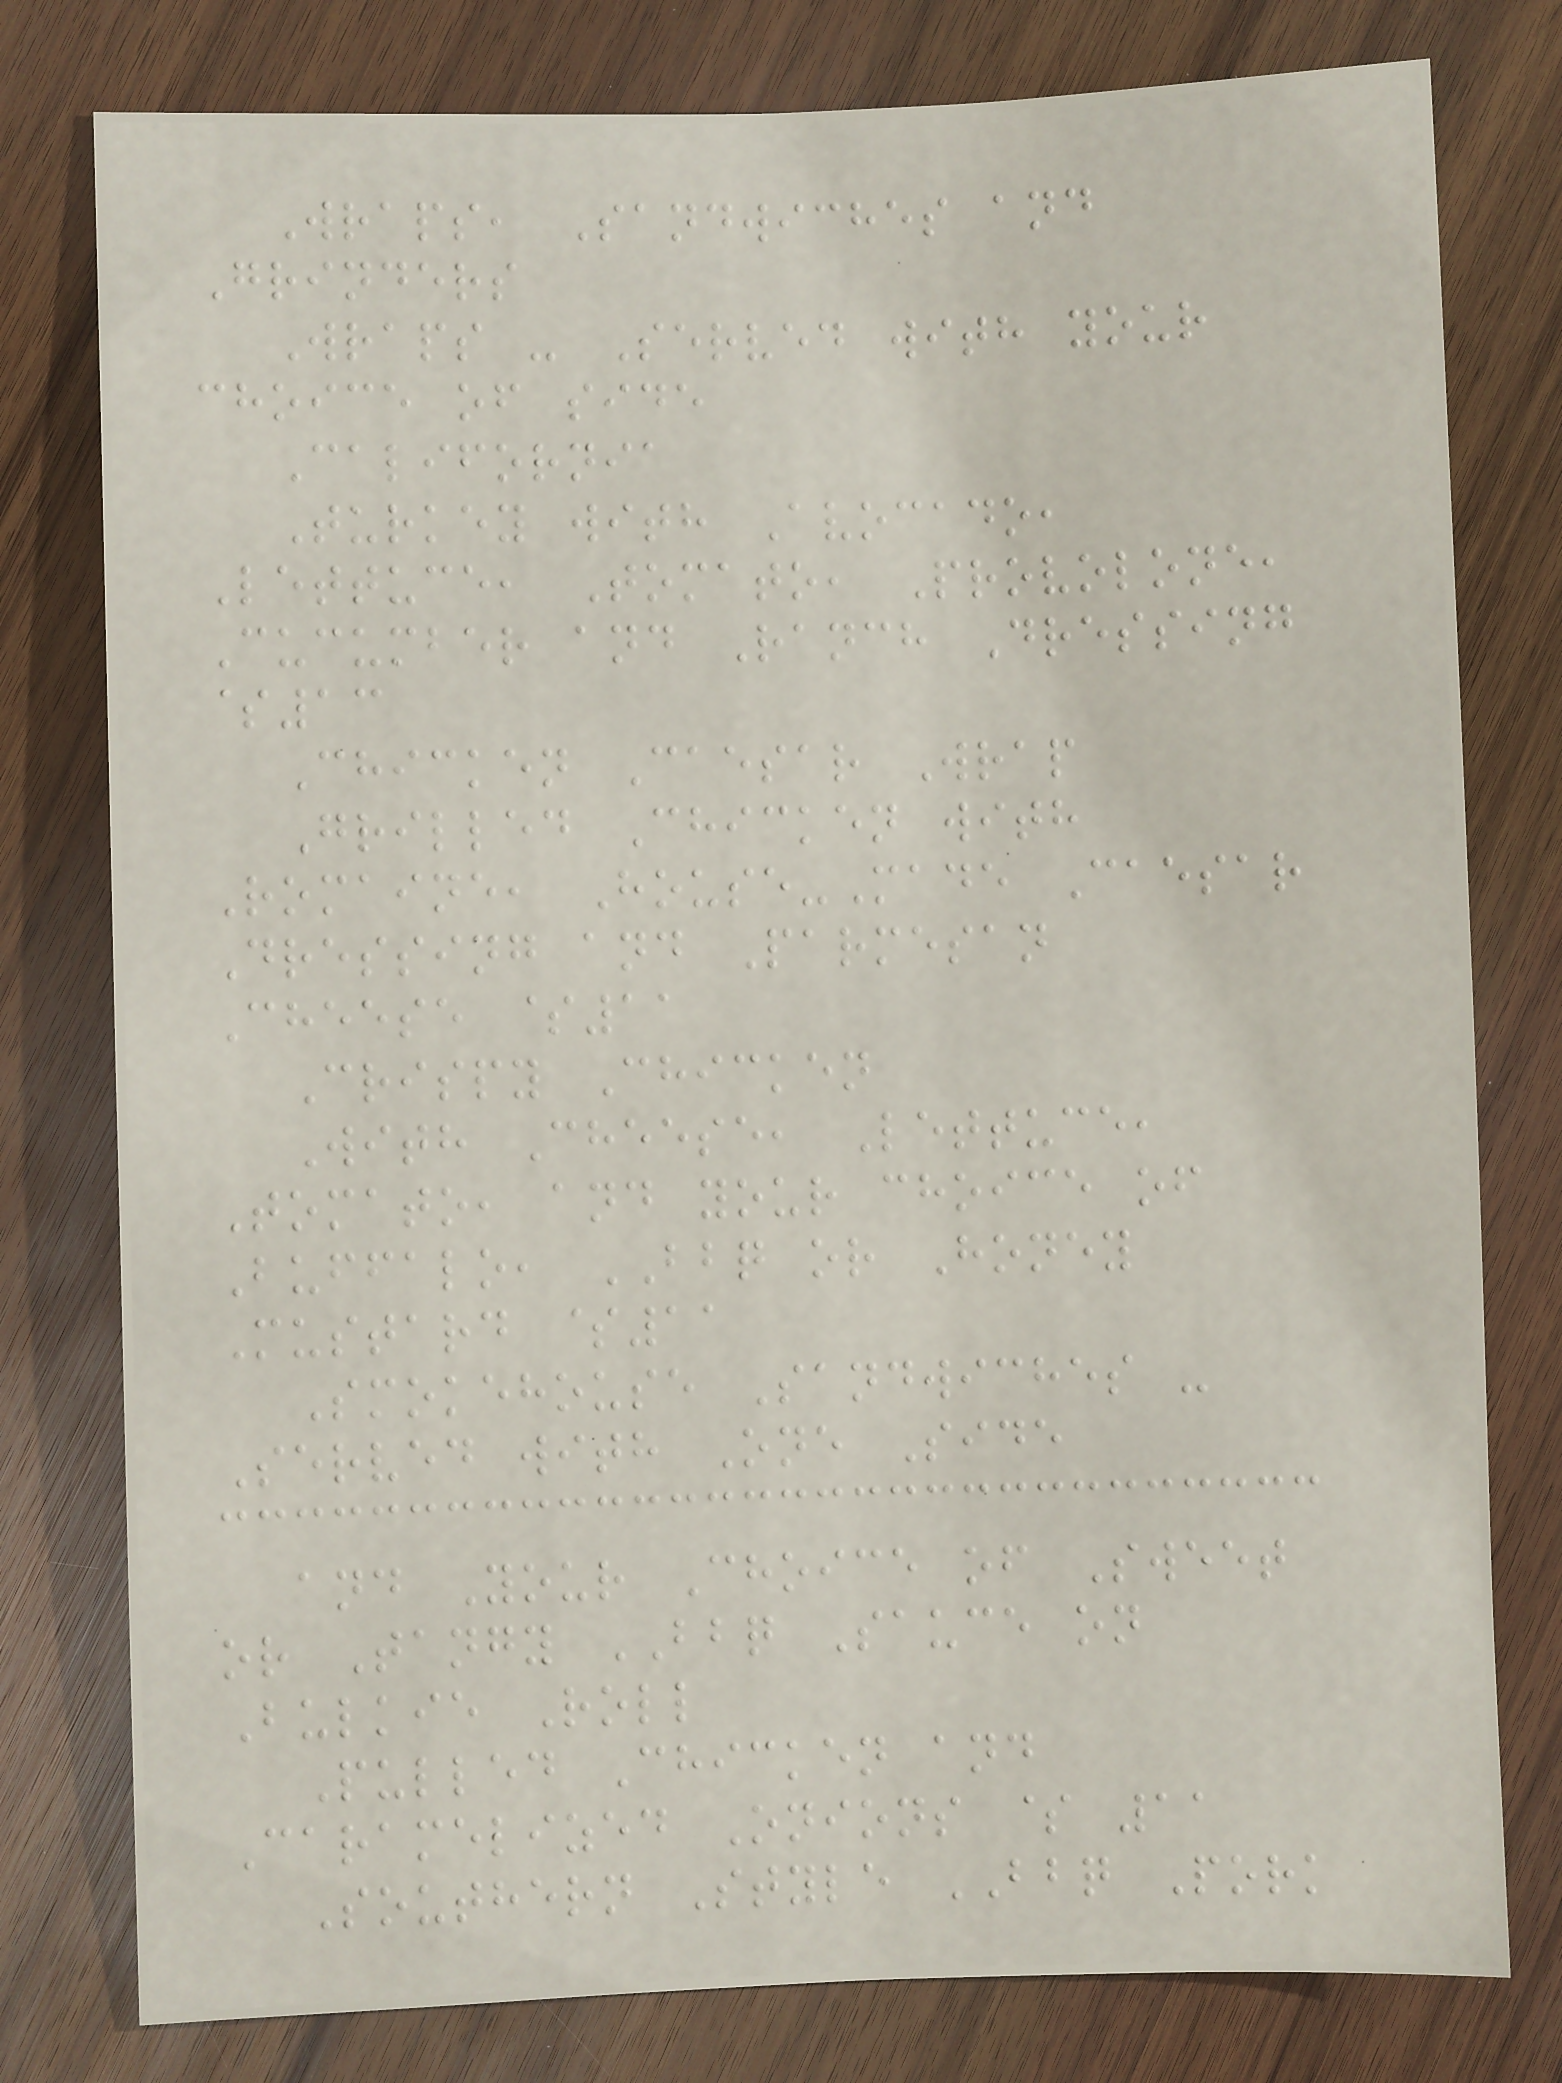Wraps, Sandwiches and
Grinders
Wraps - Served with your
choice of side
California
Turkey with Avocado,
Lettuce, Tomato, Provolone,
Cucumber and Ranch Dressing
$13
Chicken Caesar Wrap
Grilled Chicken with
Romaine, House-Made Caesar
Dressing and Parmesan
Cheese $11
Crispy Chicken
With Cheese, Lettuce,
Tomato, and your choice of
Buffalo, BBQ or Honey
Mustard $11
Smokehouse Sandwiches -
Served with One Side
and Your Choice of Sweet
or Tangy BBQ Sauce on
Bulkie Roll
Pulled Chicken and
Caramelized Onions $ 11
Southern Style BBQ Pork
